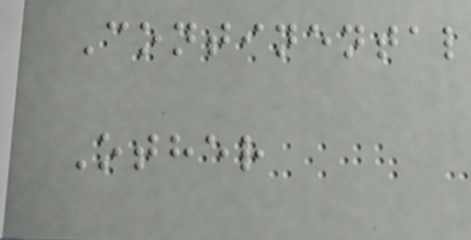Continental
Other
